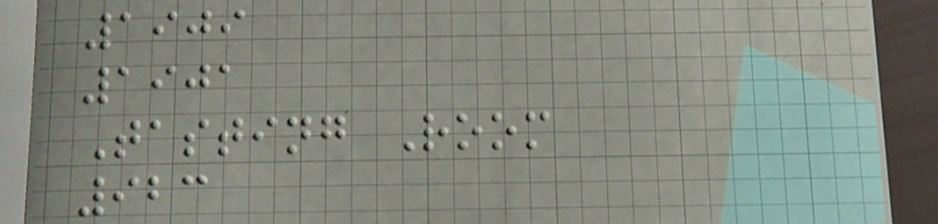1909
1901
Tasting Room
923
